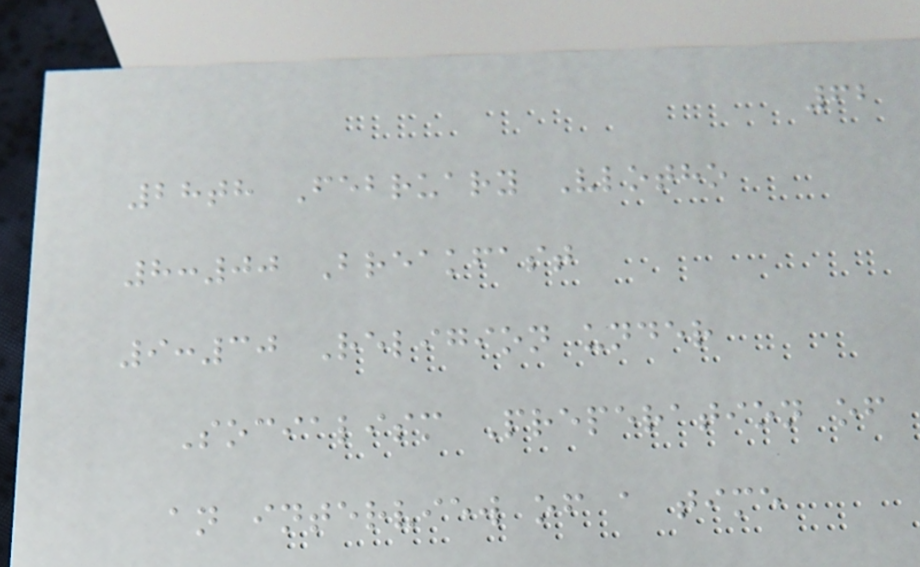62
28th February Vlotho
8:00 Breakfast
9:30 Religion under
Socialism Preperation of
an interview of a time
